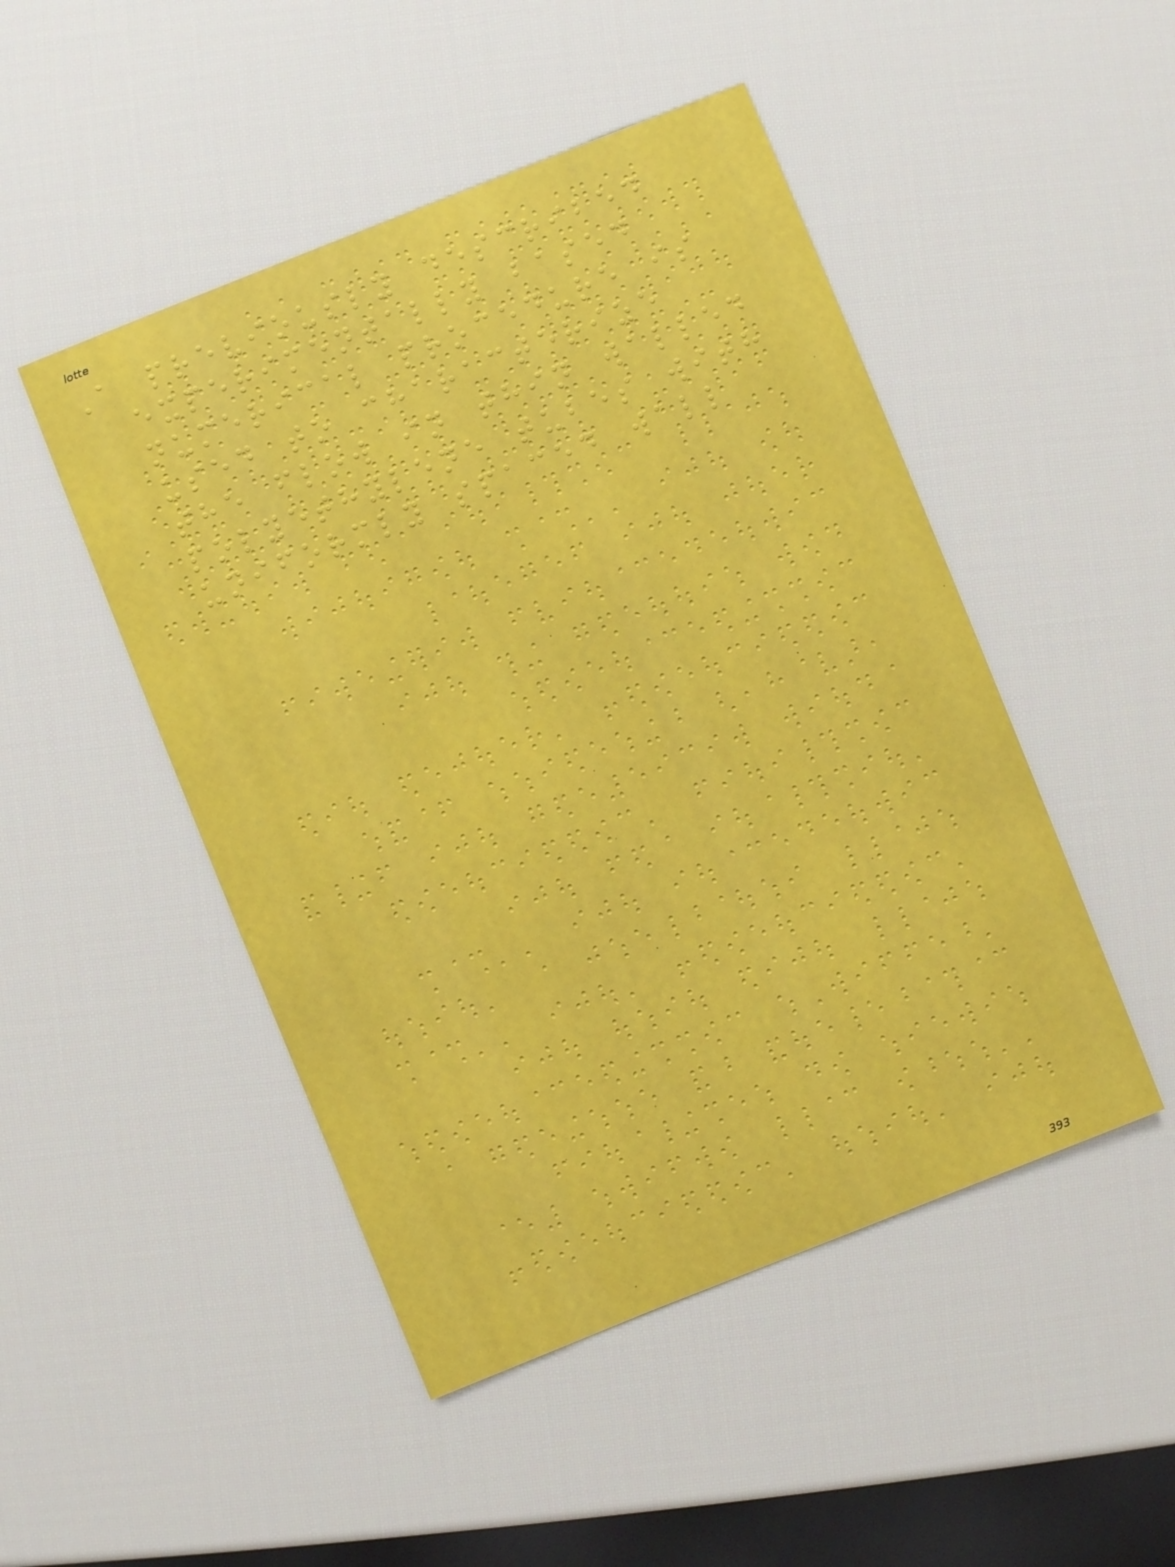A previously described
experimentally based
numerical procedure is
used to characterize
the flow in thin walled
polyethylene tubes with
uniformly spaced wall
